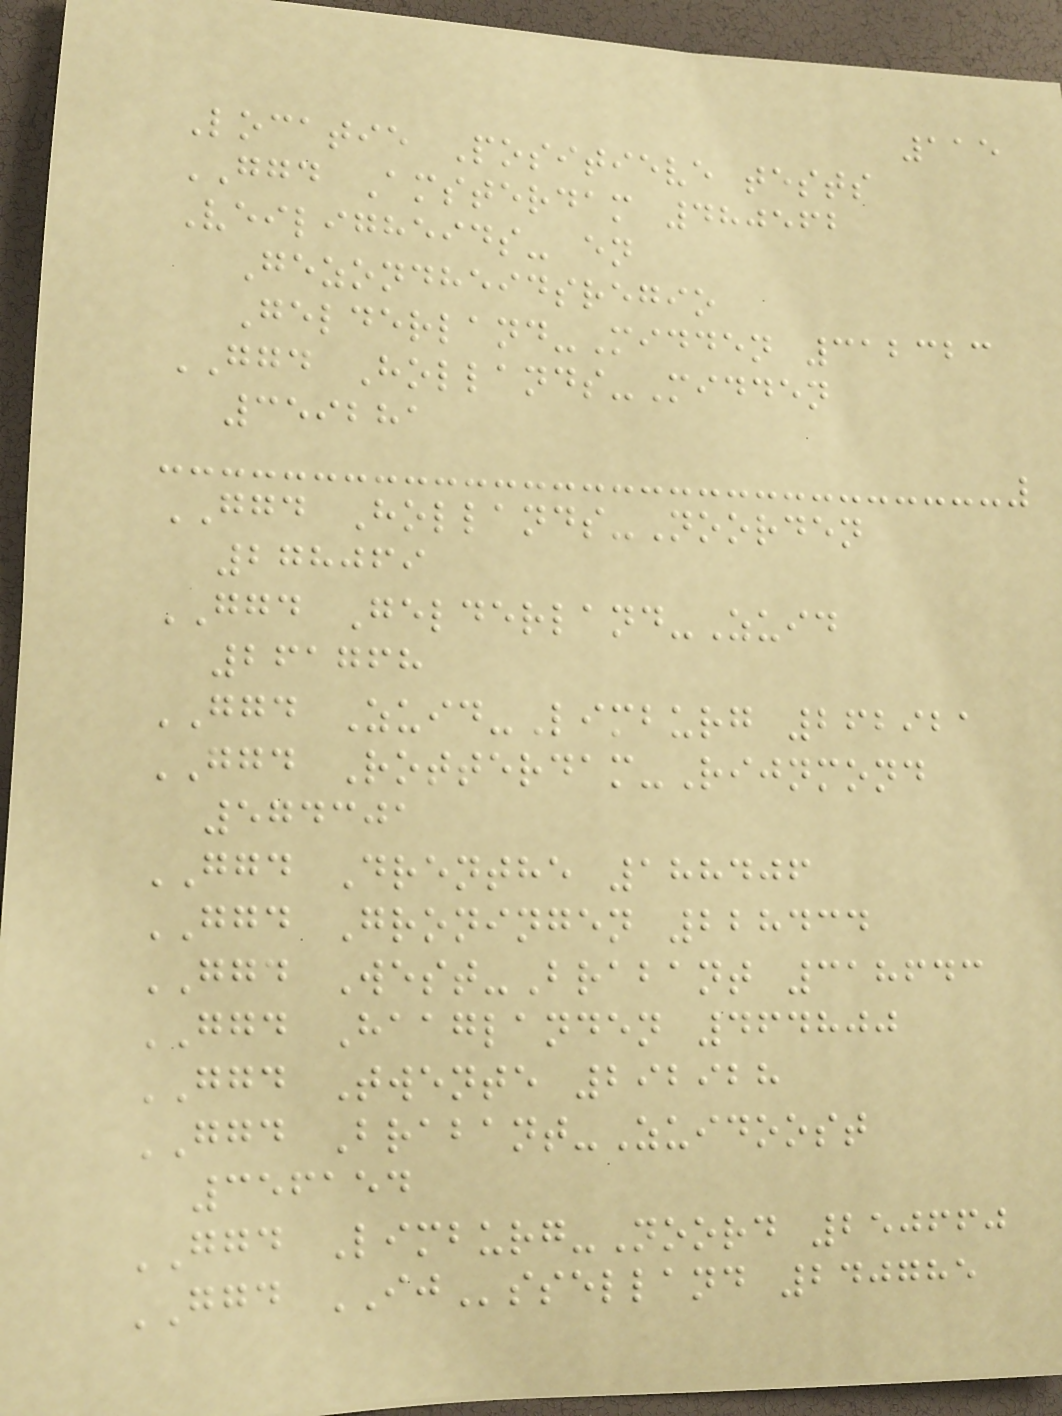115
Locatie Positieve tests
GGD Amsterdam 480562
Veiligheids- en
Gezondheidsregio
Gelderland-Midden 312323
GGD Hollands-Midden
359281
GGD Hollands-Noorden
278069
GGD Gelderland-Zuid
261768
GGD Zuid-Limburg 262921
GGD Rotterdam-Rijnmond
574301
GGD Drenthe 188406
GGD Groningen 228434
GGD West-Brabant 318643
GGD Haaglanden 464800
GGD Twente 292928
GGD Brabant-Zuidoost
356154
GGD Limburg-Noord 250660
GGD IJsselland 240785
